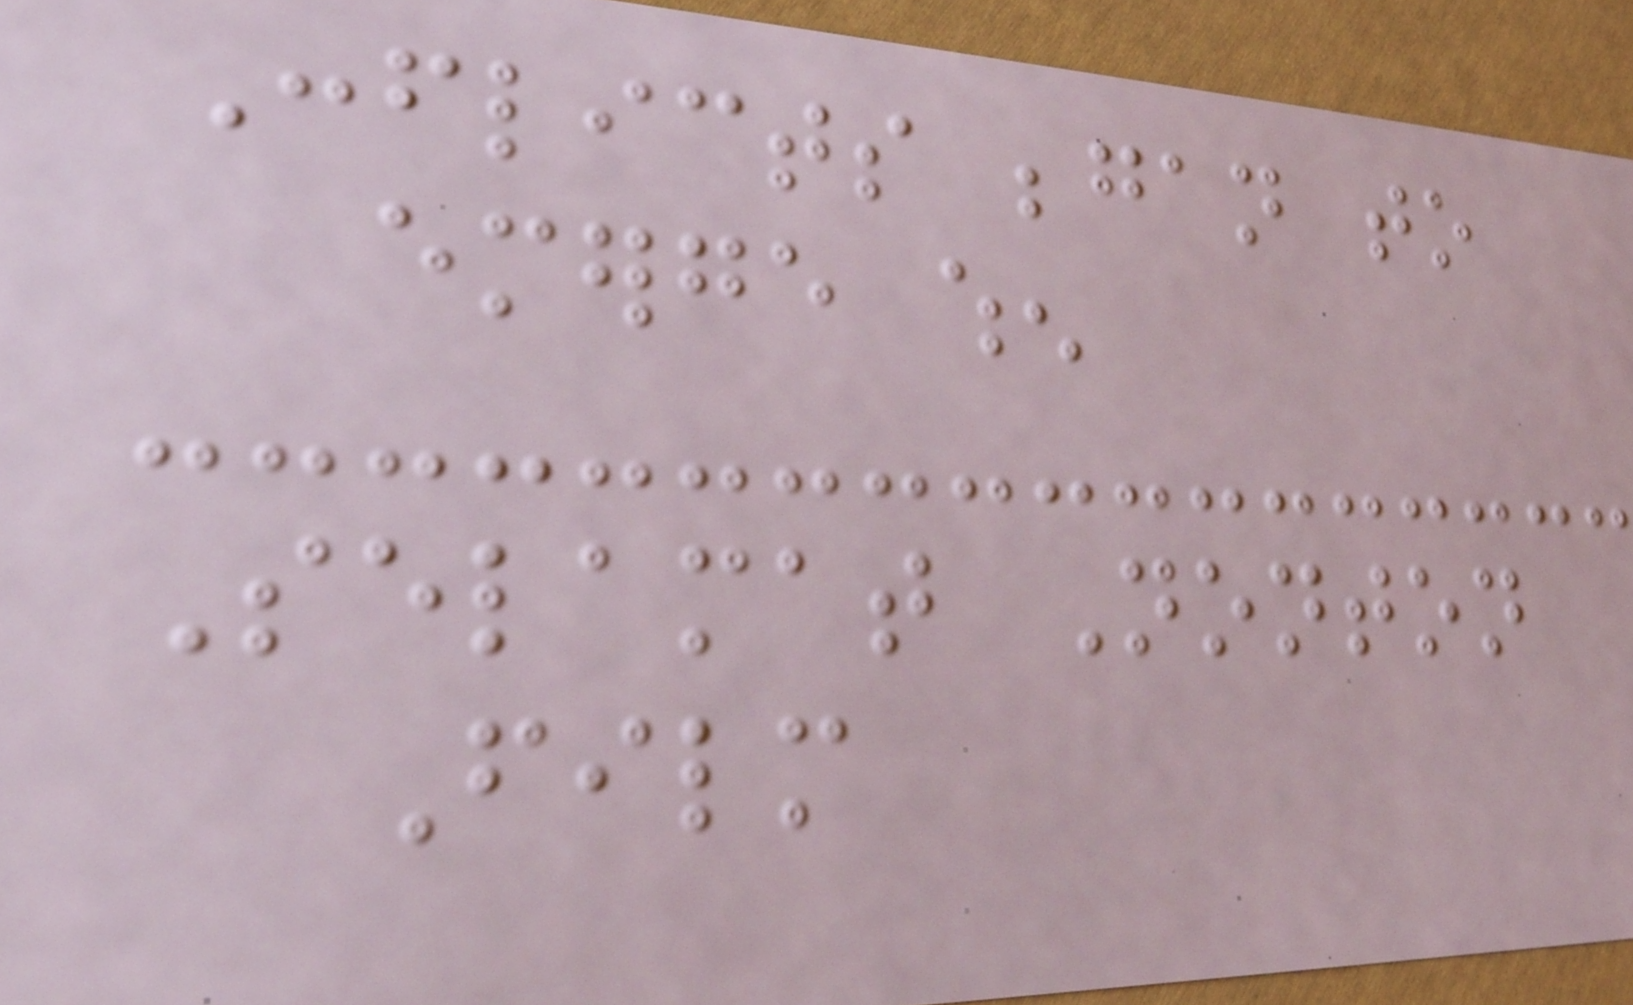Conflicts began to
emerge when
Selamat Nonton
Film
